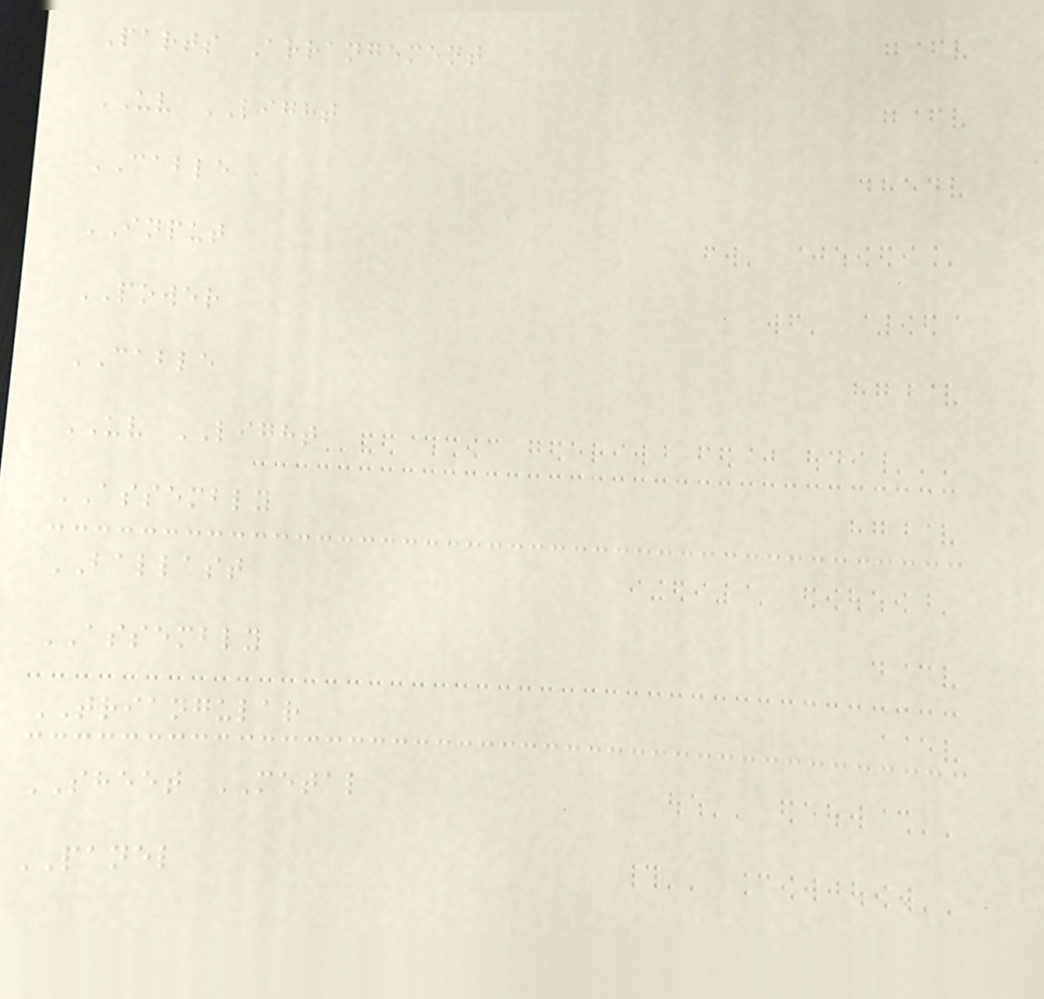Parts Arrangement
UV LIGHT
CABLE
INPUT
POWER
CABLE
UV LIGHT
ASSEMBLY
BALLAST
ASSEMBLY
TRIANGULAR
SHEET METAL
PANEL
